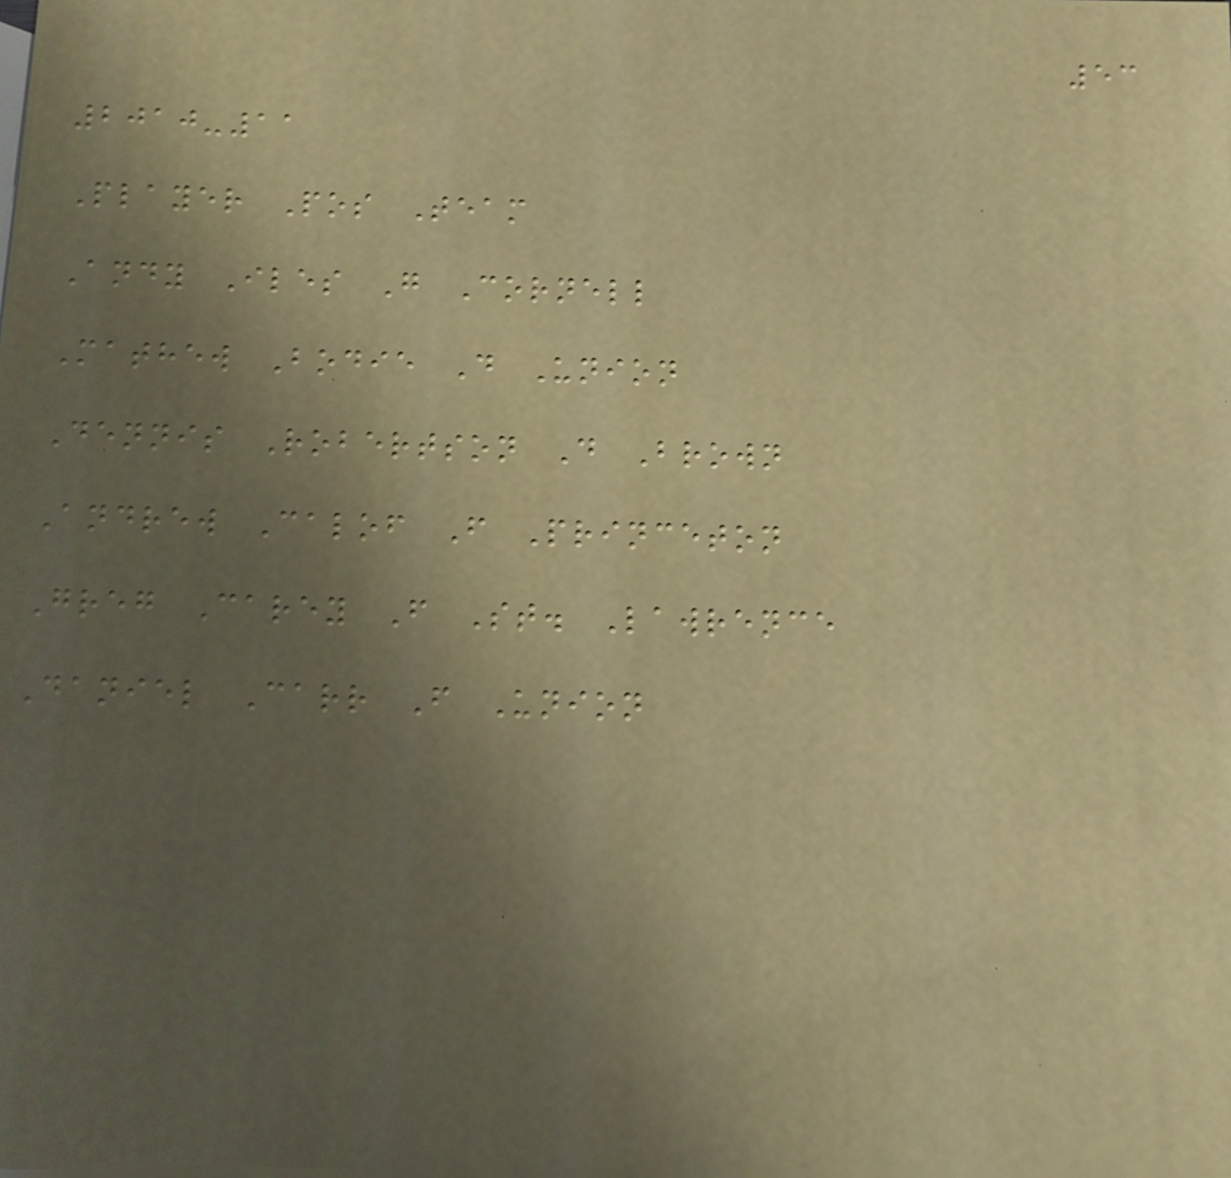53
2010-11
Player Pos Team
Andy Iles G Cornell
Mathew Bodie D Union
Dennis Robertson D Brown
Andrew Calof F Princeton
Greg Carey F St. Lawrence
Daniel Carr F Union
